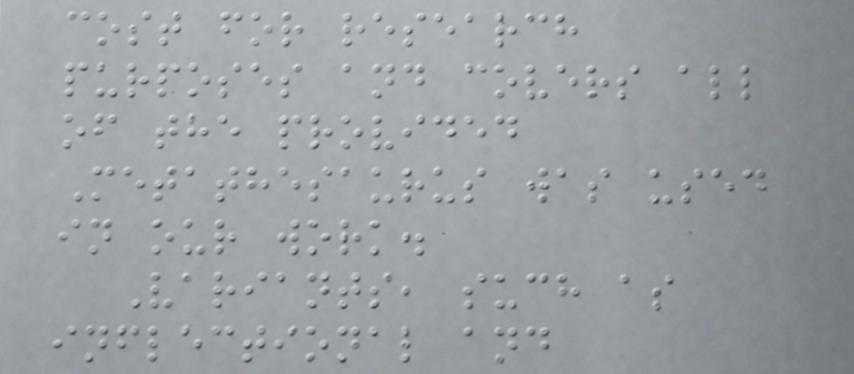cost for research
purposes and covers all
of the provided
Metathesaurus was used
in our work.
Variants, such as
inflectional and
